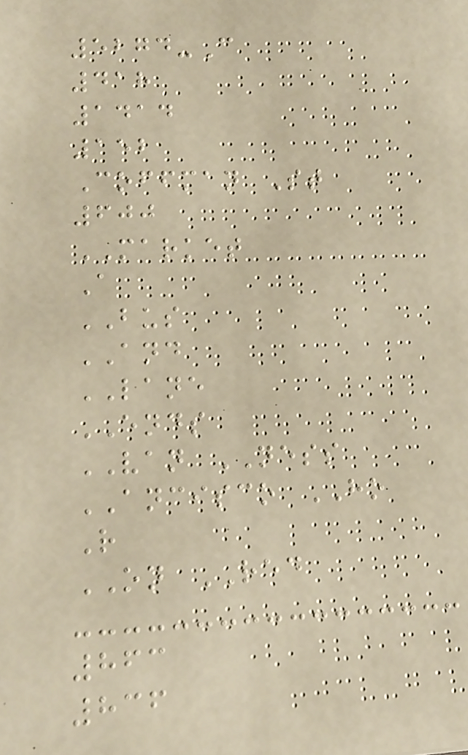5274-C
418
1414
152
Coffman St
600
MARKET
A
BUS
AND
LANE
ENDS
VAN NESS
ANCISCO HO
R
ON RED
863
836
